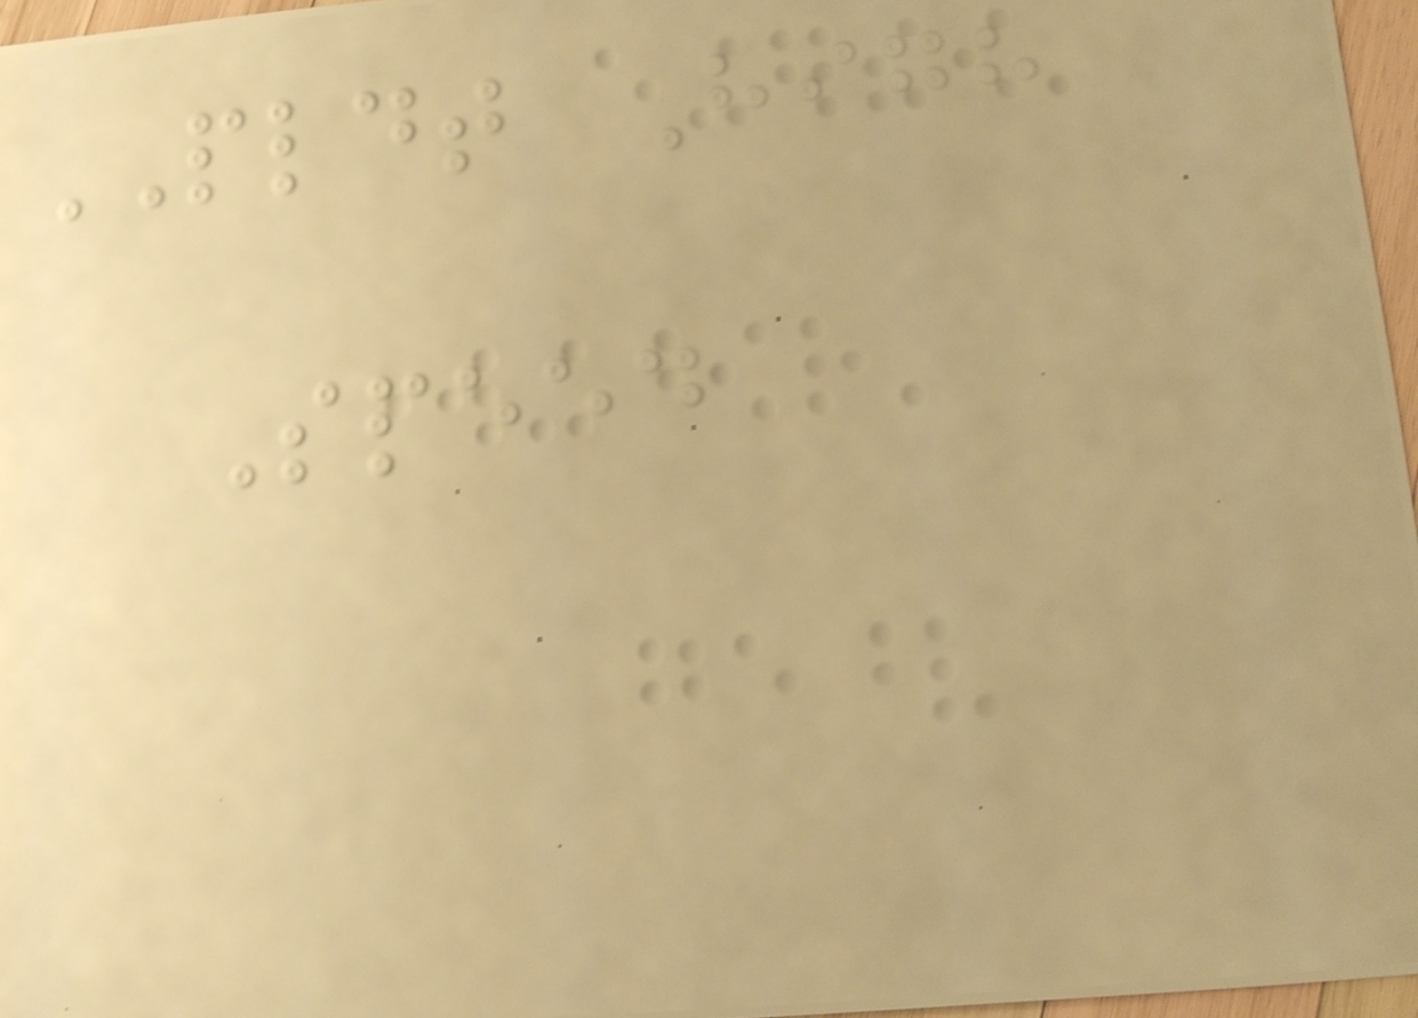PLDT High
Speed
